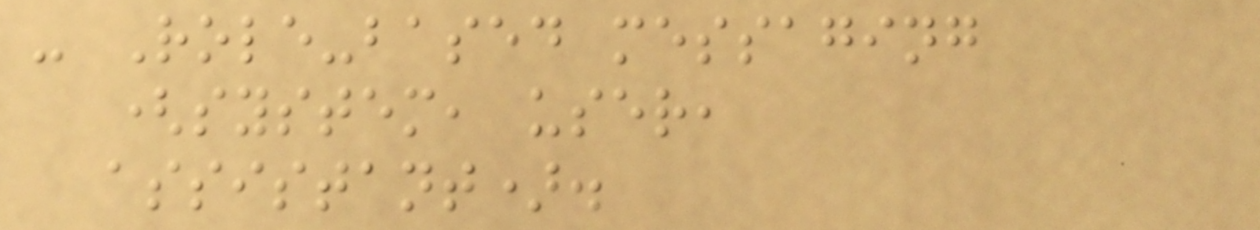- Role-based messaging
(system, user,
assistant).
